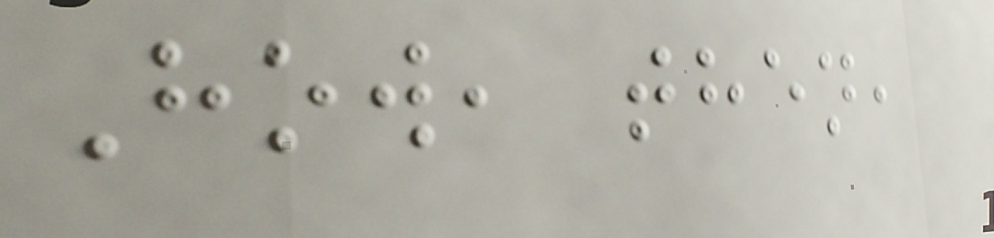How, then,
